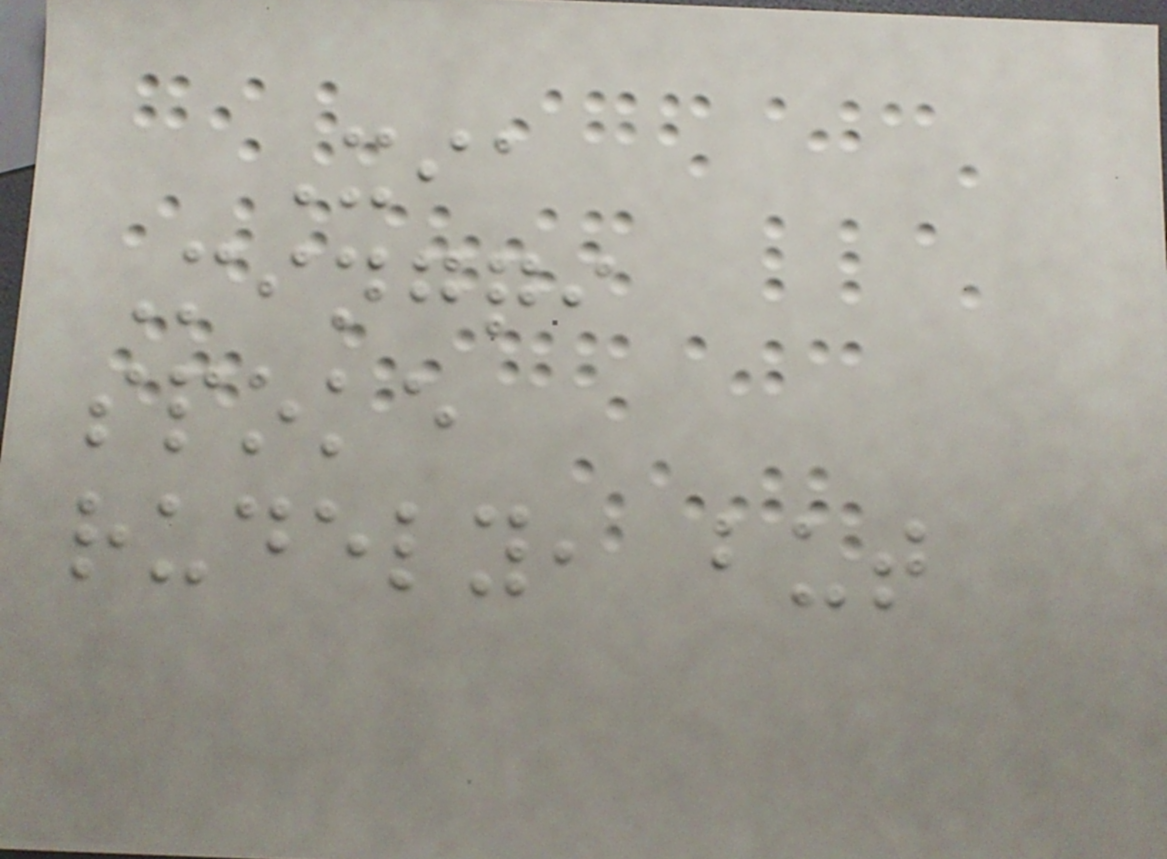Xia
Mingqi
spoke
rudely, but
